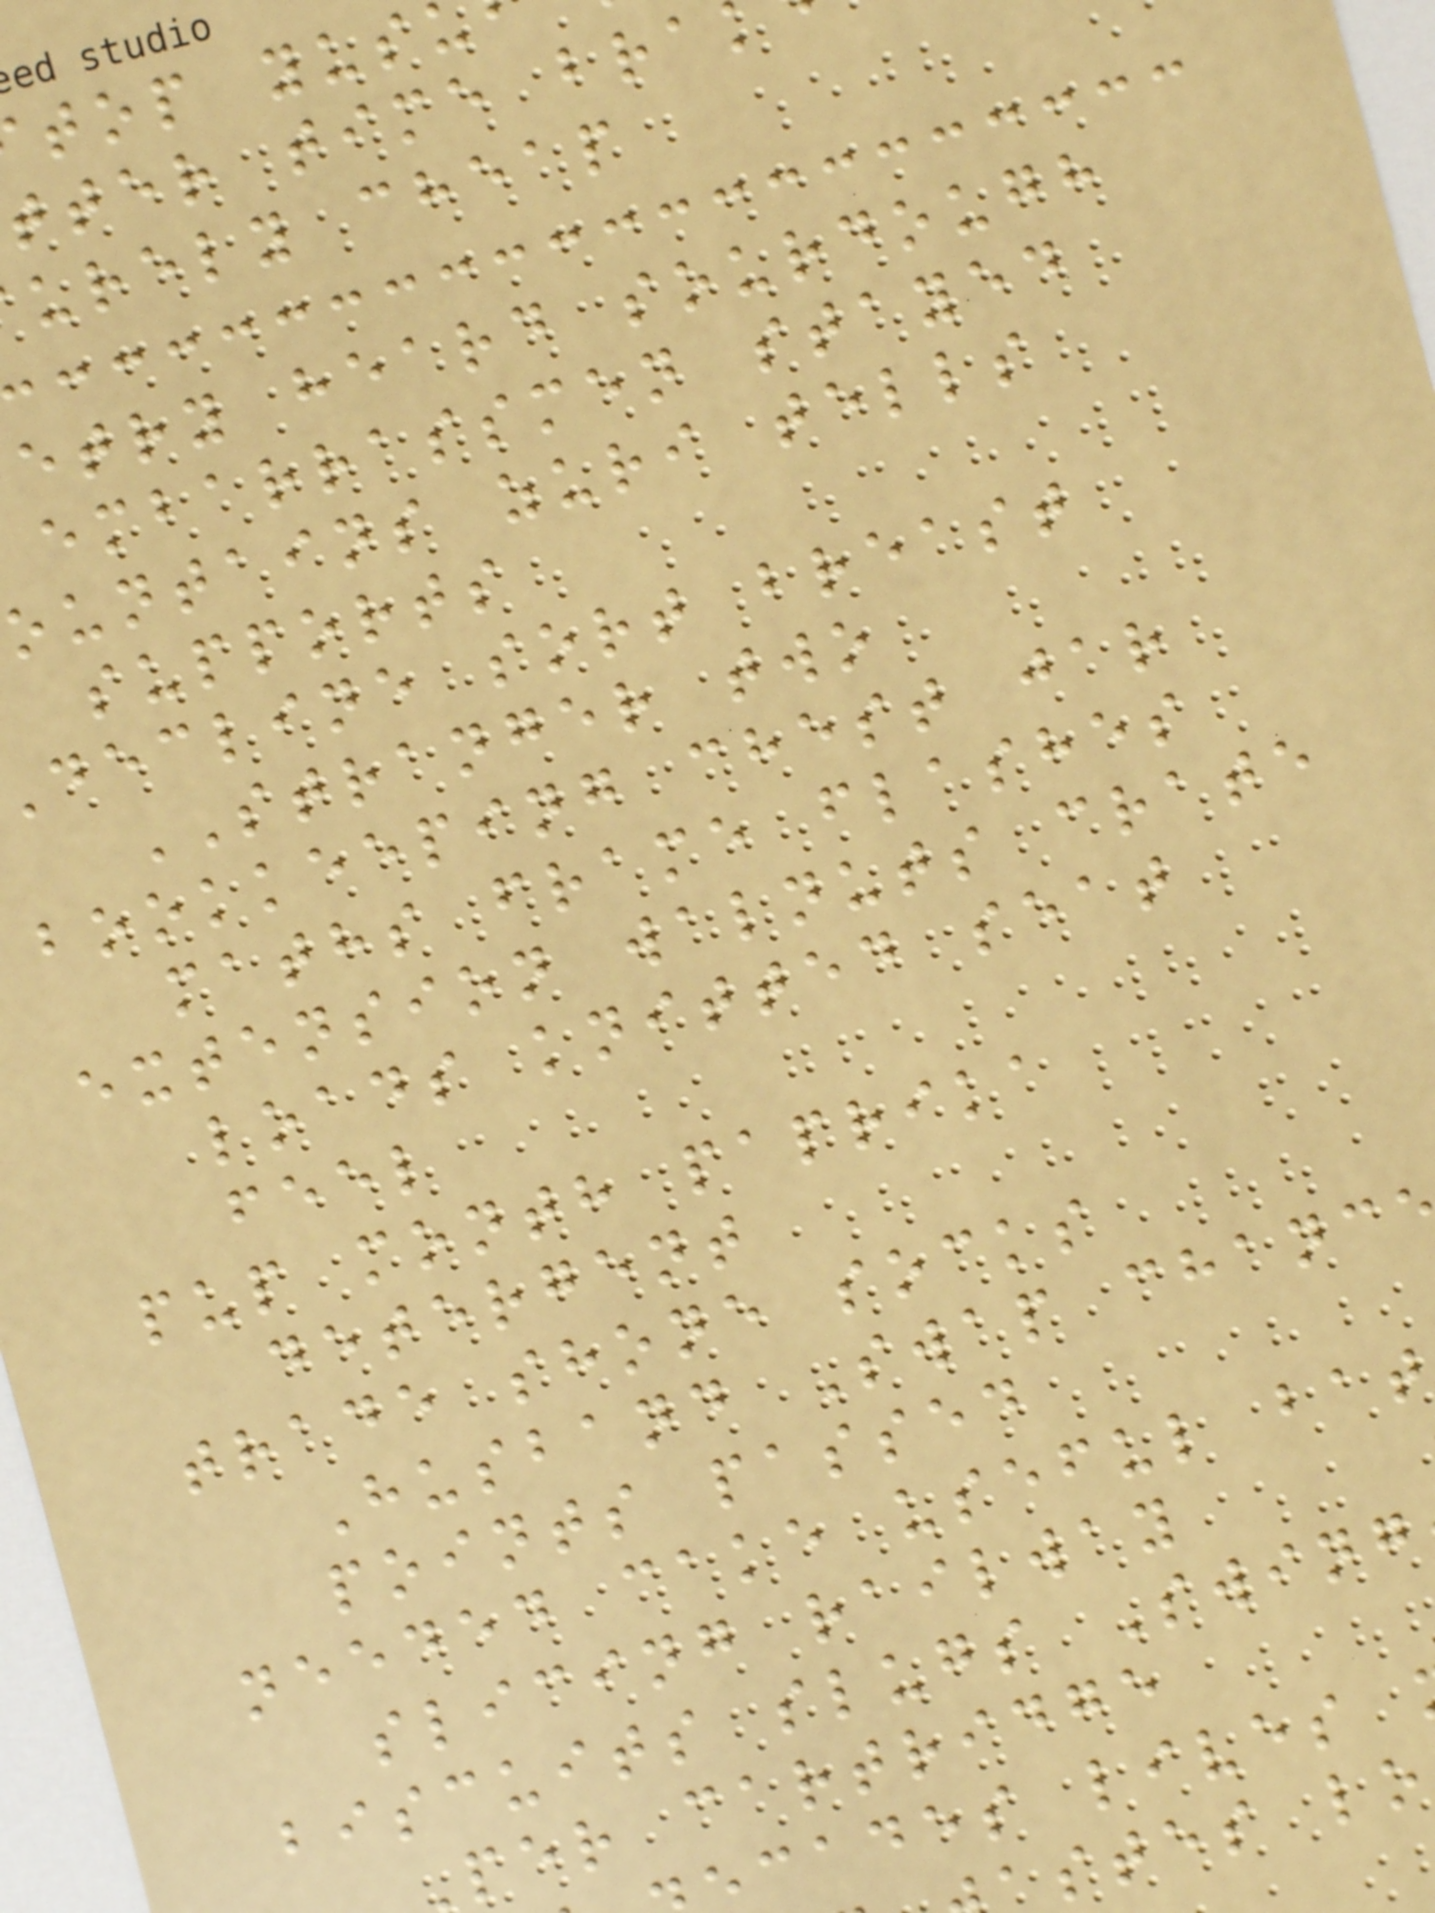top yus
tter time bra
urely cheap
etry heard sourdough
embarrassmen stayed
ountains zuri tells
supports
decline sort breast
STRANGER two
bookkeeping chest jar
maths frame flashes
extension walnuts crate
loads knitted seat
feel
pup month paprika
detergent
trade shone socks
Husband Swap chanc
points passed
needed cake useful bat
slicing railway
biscuits slugs Swing
per cartridge
cades lives
stes lo
